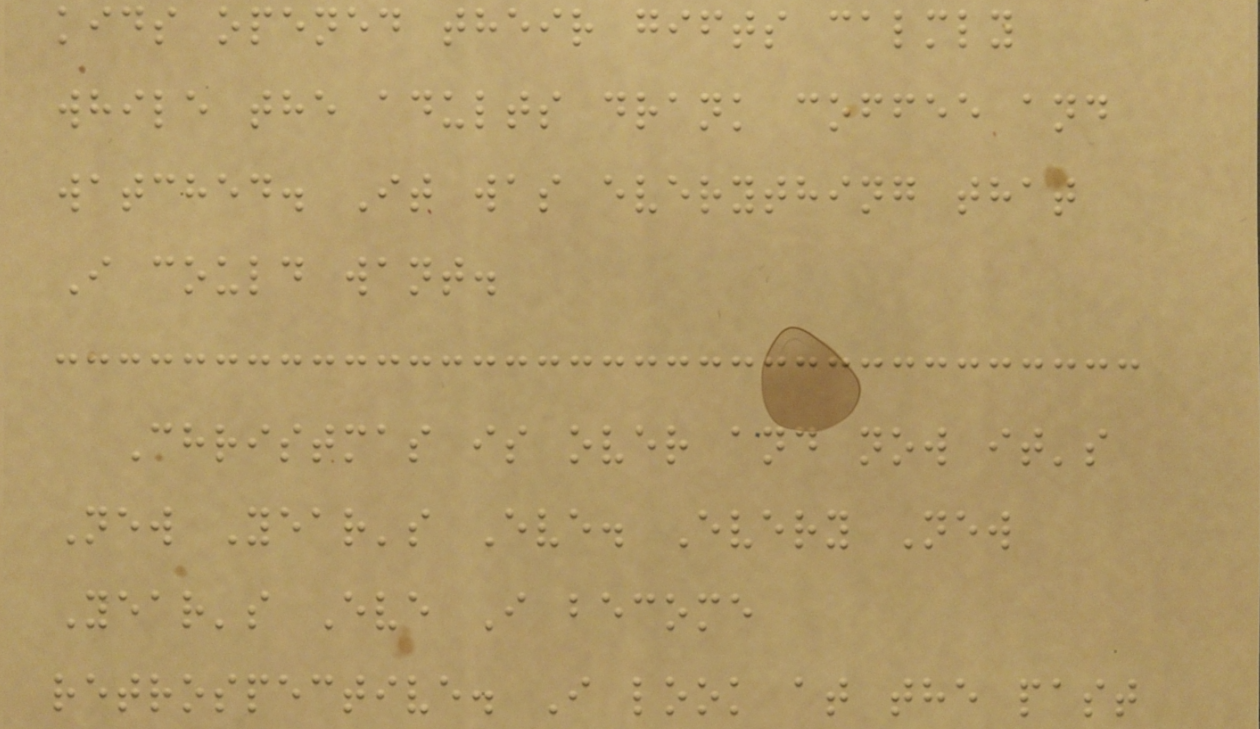kids opened their gifts calmly
while the adults drank coffee and
watched. It was everything that
I could want.
Christmas is over and now it's
New Year's Eve. Every New
Year's Eve I become
retrospective. I look at the past
